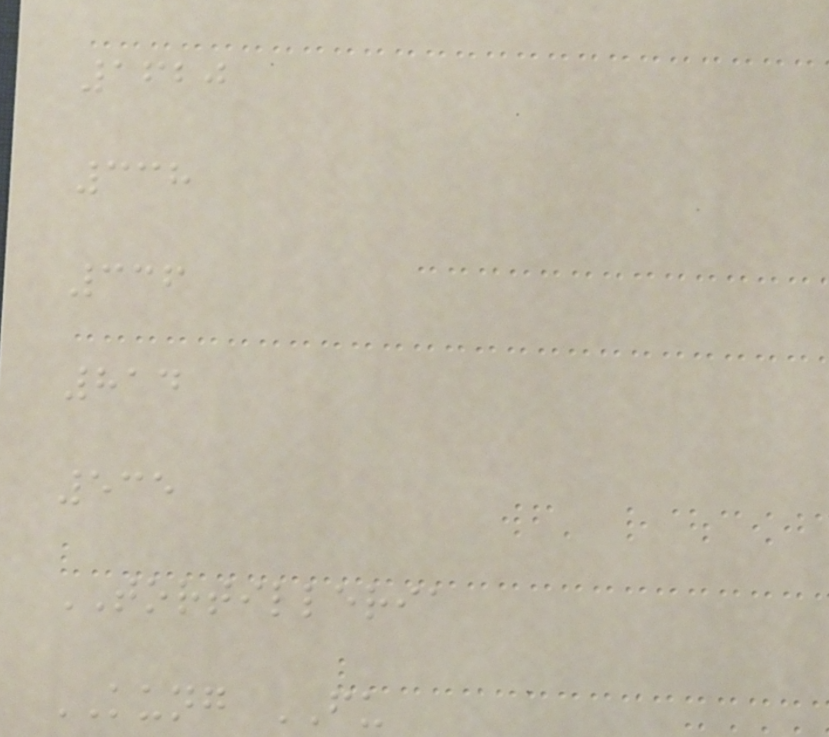1620
338
336
814
535
TORTILLERIA
KUNG FU
